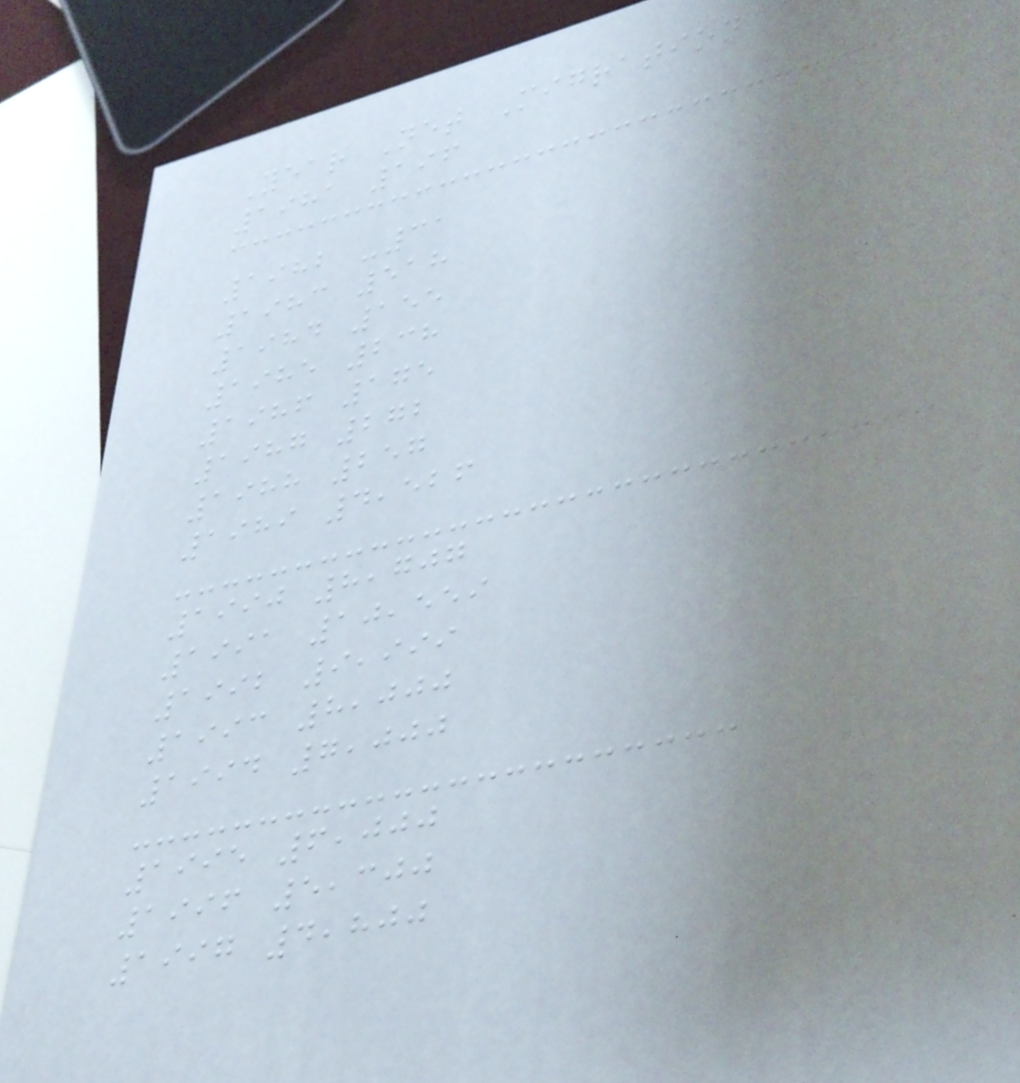Year Net Migration
1981 196
1982 -31
1983 518
1984 155
1985 238
1986 175
1987 272
1988 257
1989 4,526
1990 8,707
1991 10,559
1992 9,999
1993 8,000
1994 7,000
1995 6,000
1996 5,300
1997 4,800
